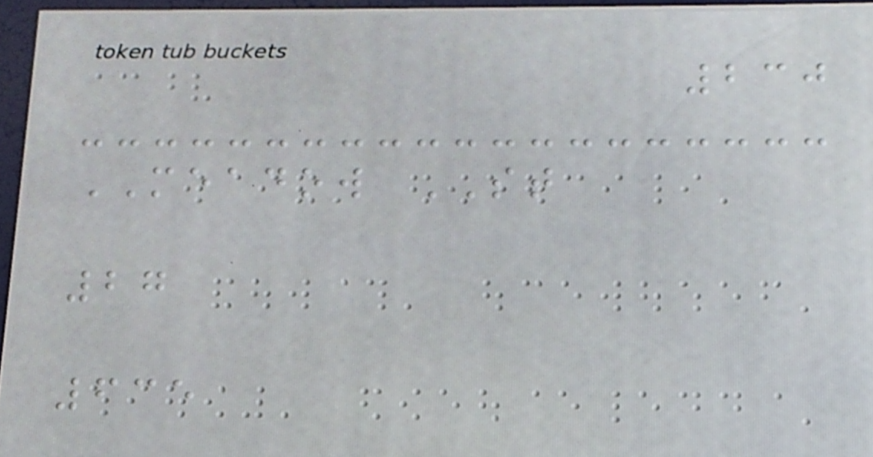230
MEADOW ST
27
635
